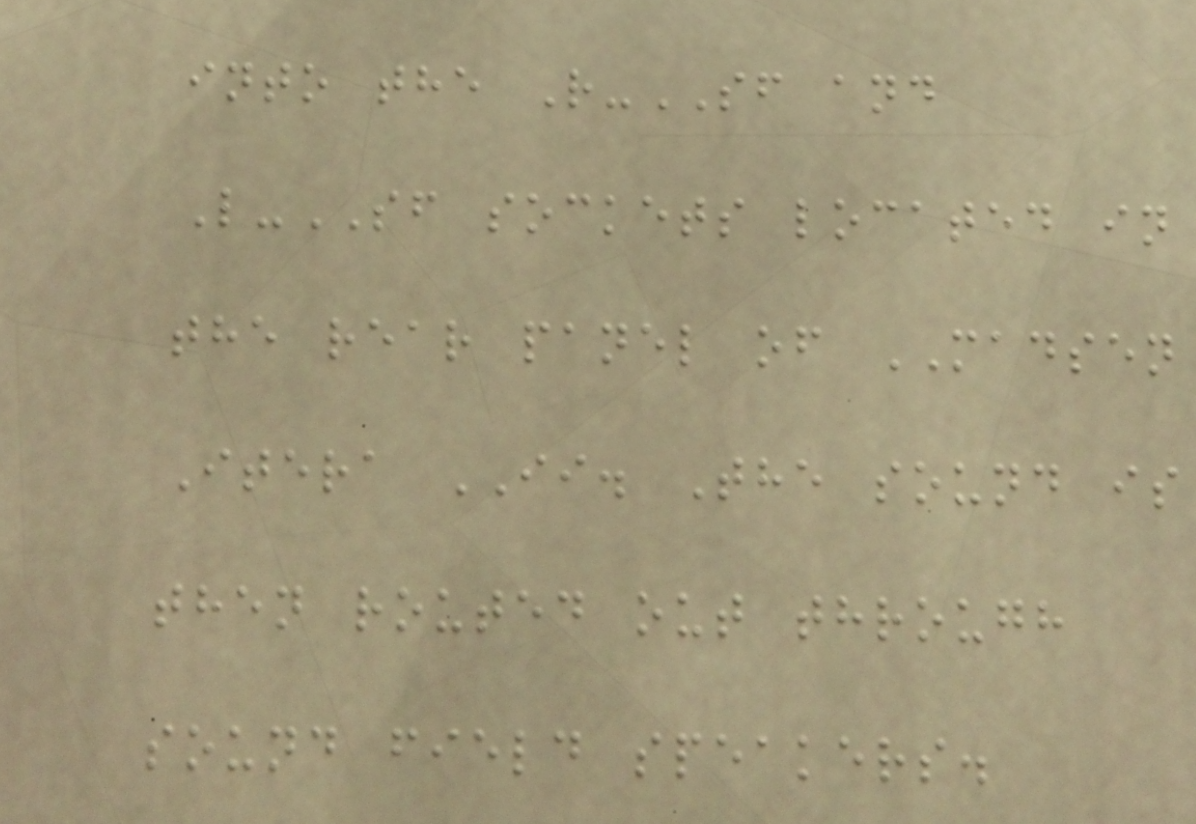into the R-SF and
L-SF sockets located in
the rear panel of MADSEN
Itera II. The sound is
then routed out through
sound field speakers.
